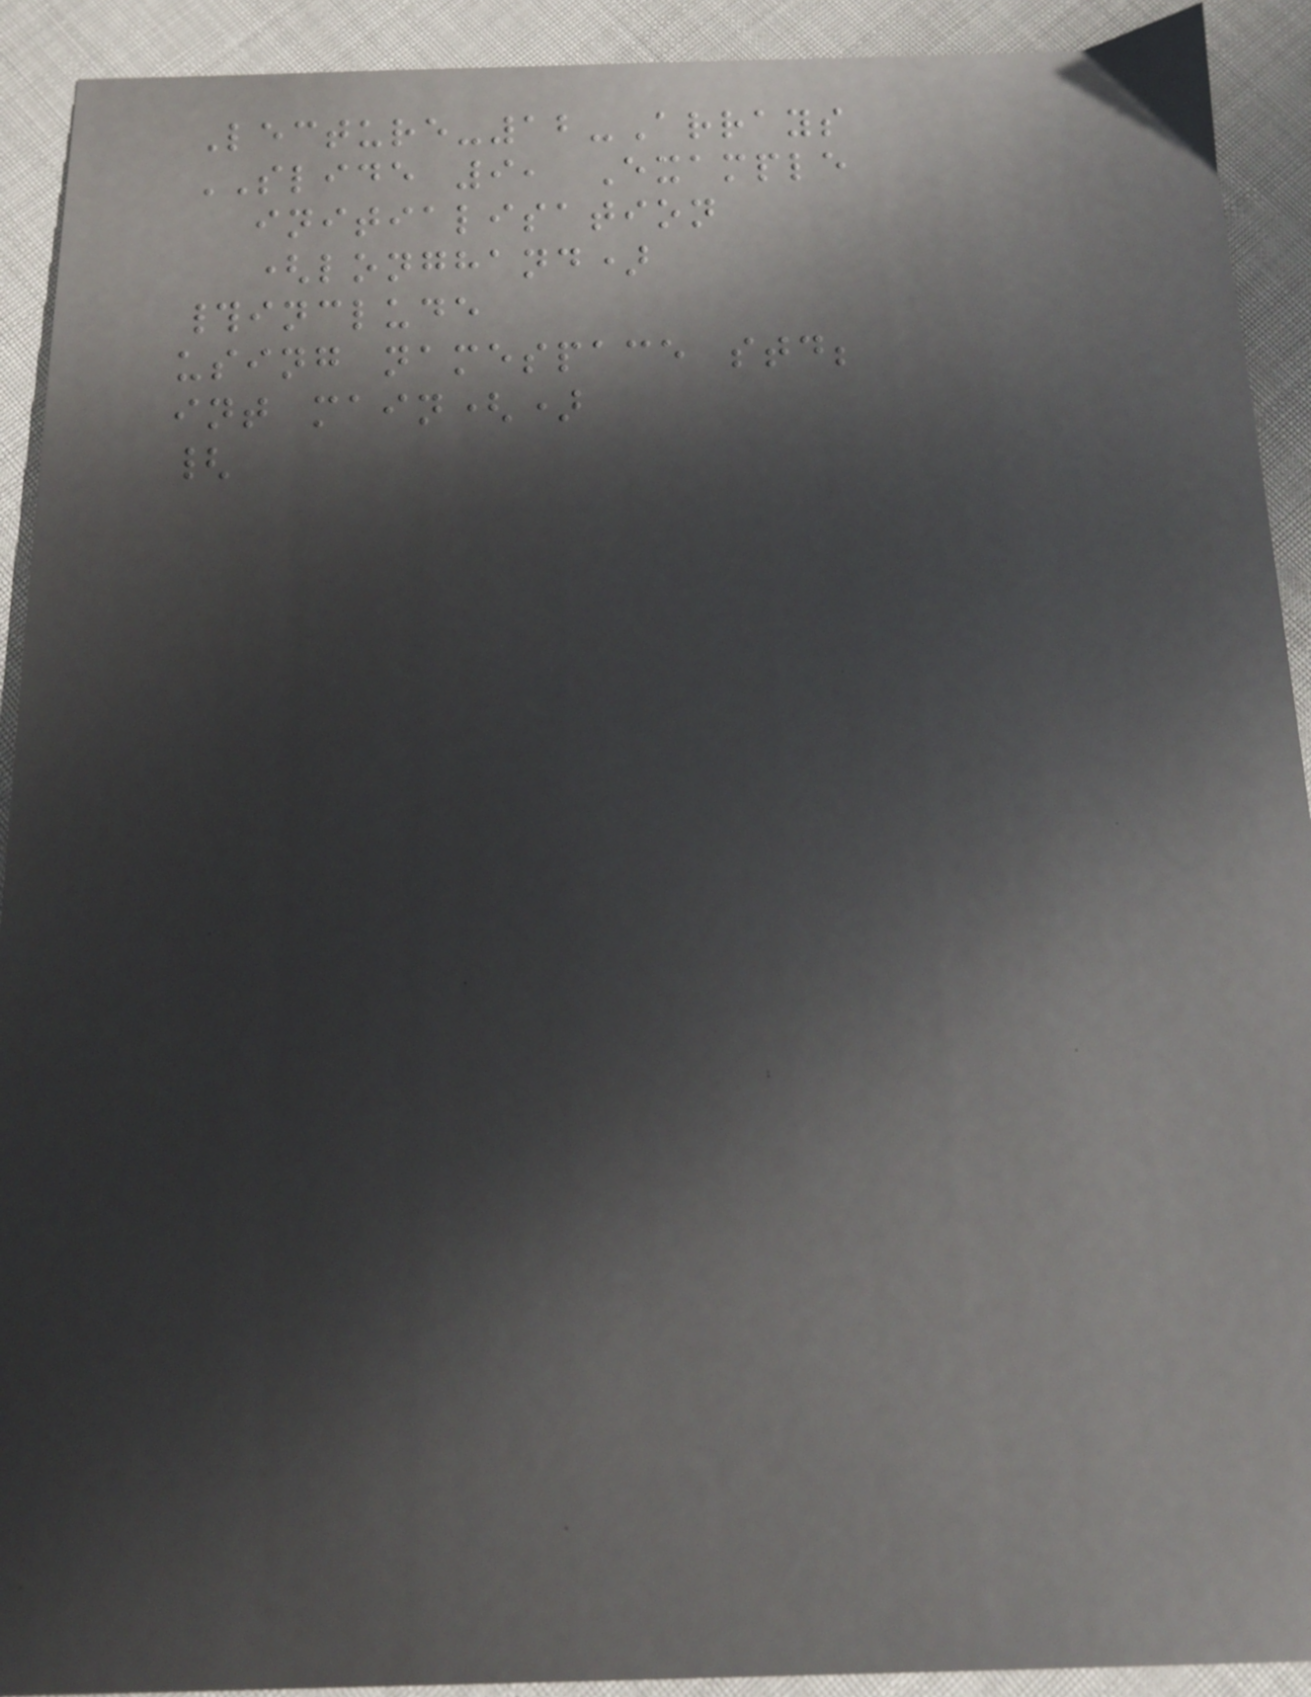Lecture-12-Arrays
SLIDE 9, Example
initialisation
(longhand)
#include
using namespace std;
int main()
{
